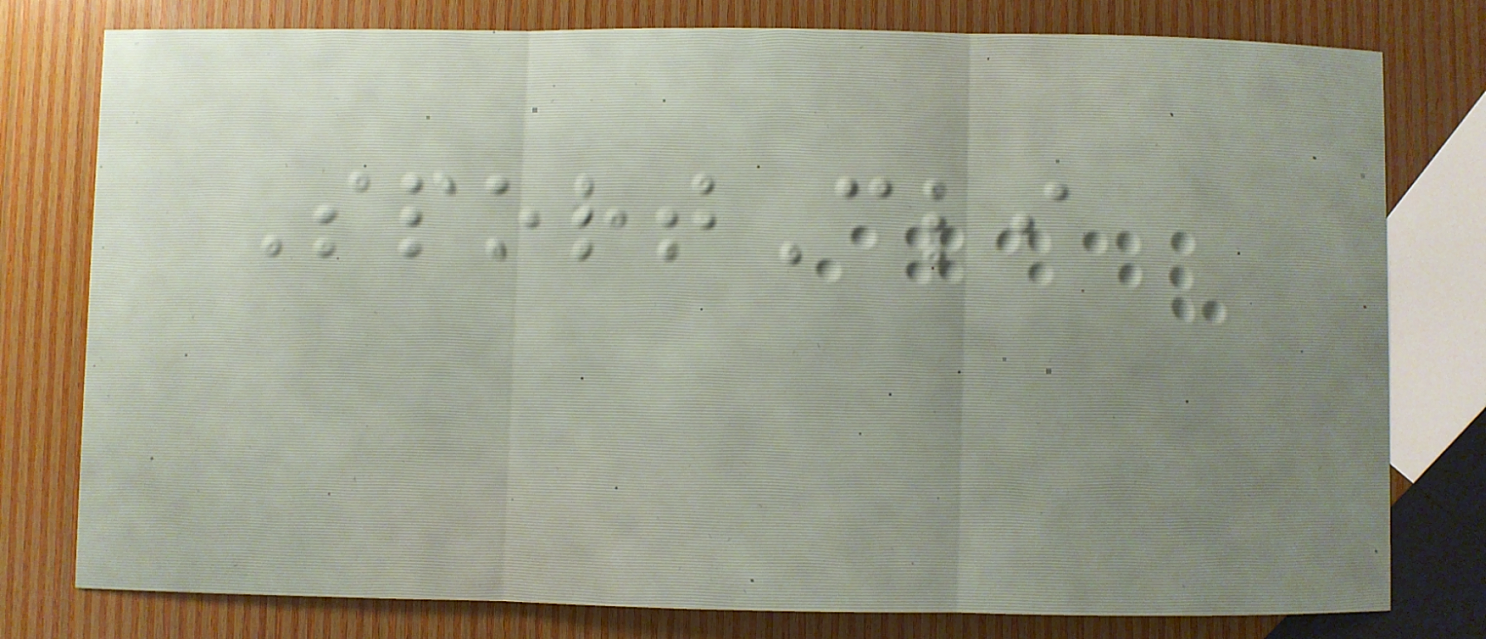SportCli
